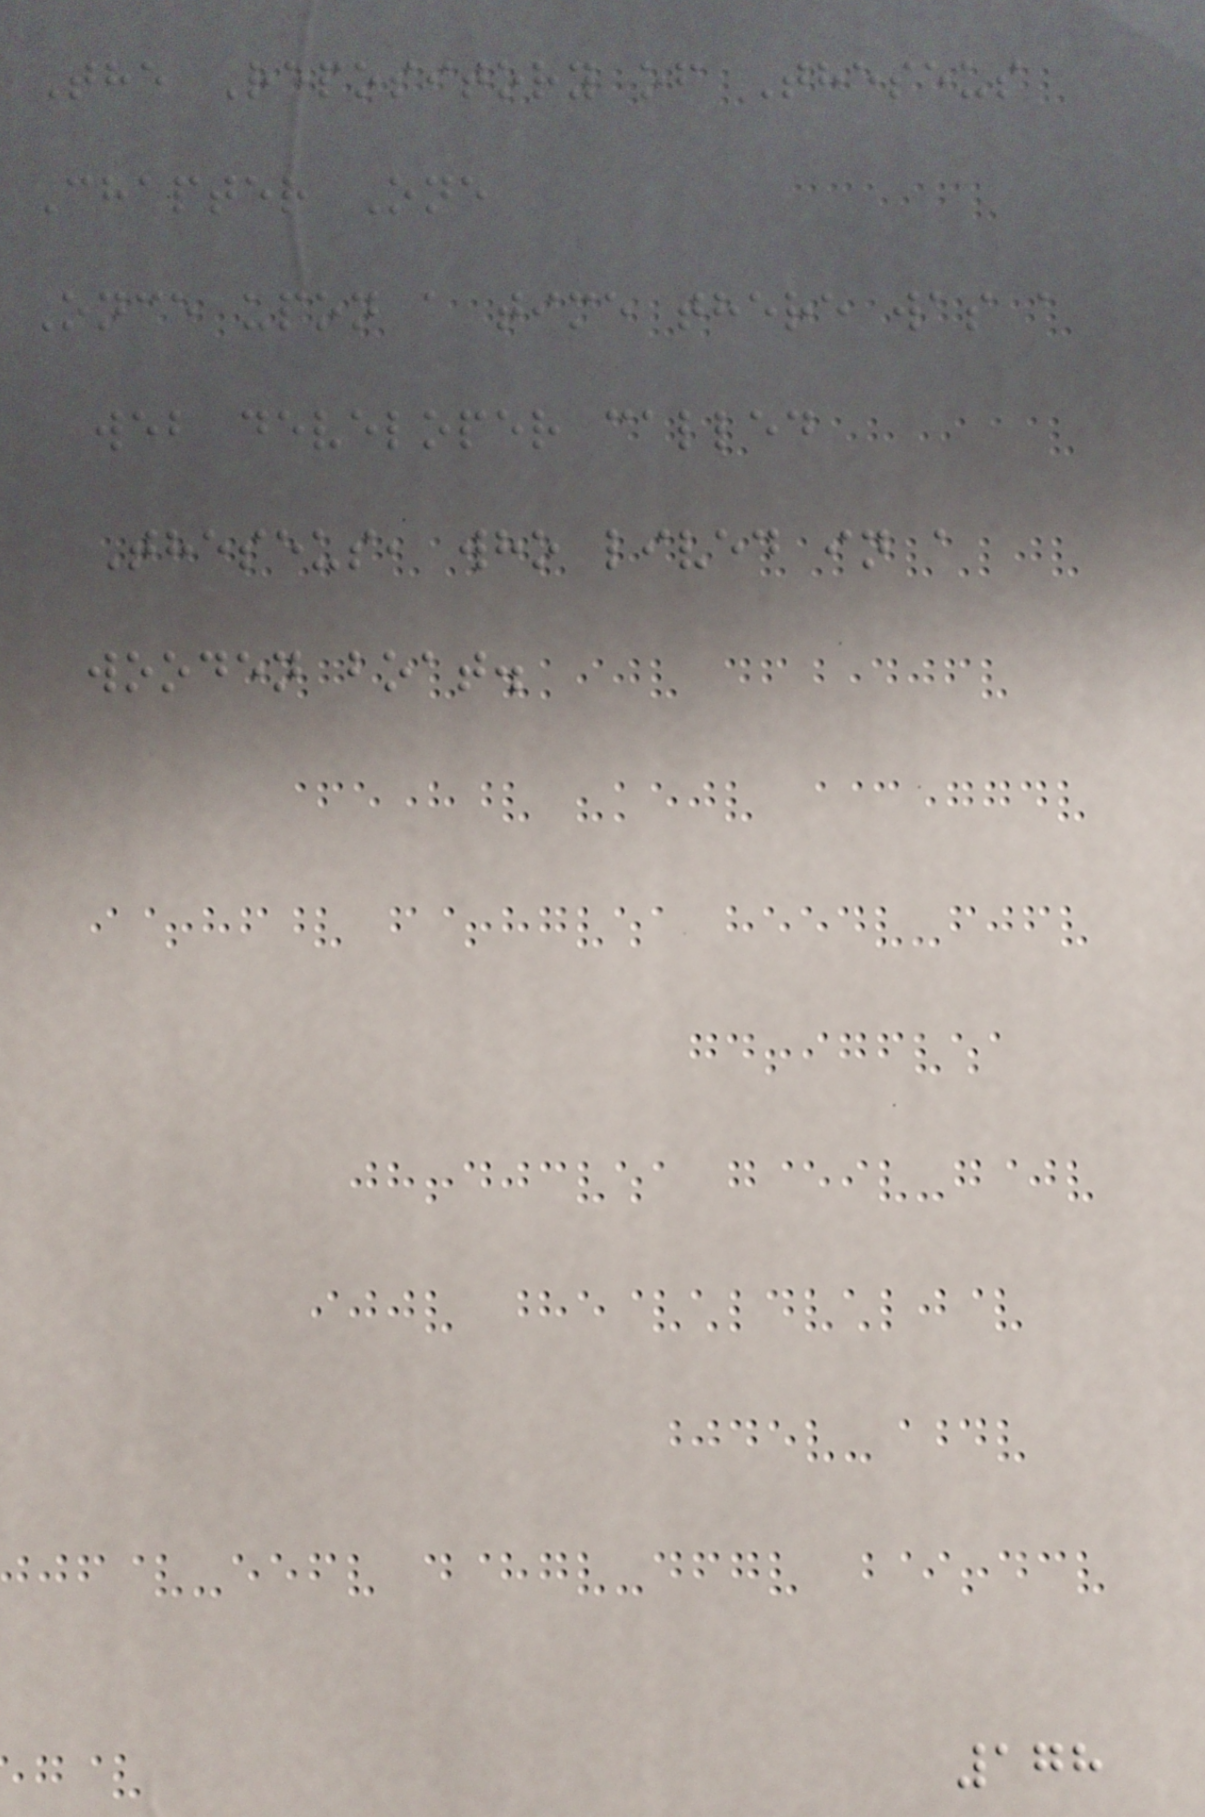The Repository of Theseus
Chapter One
Once upon a time there was a
web developer called
Theseus, who lived in a
wooden boat.
178
